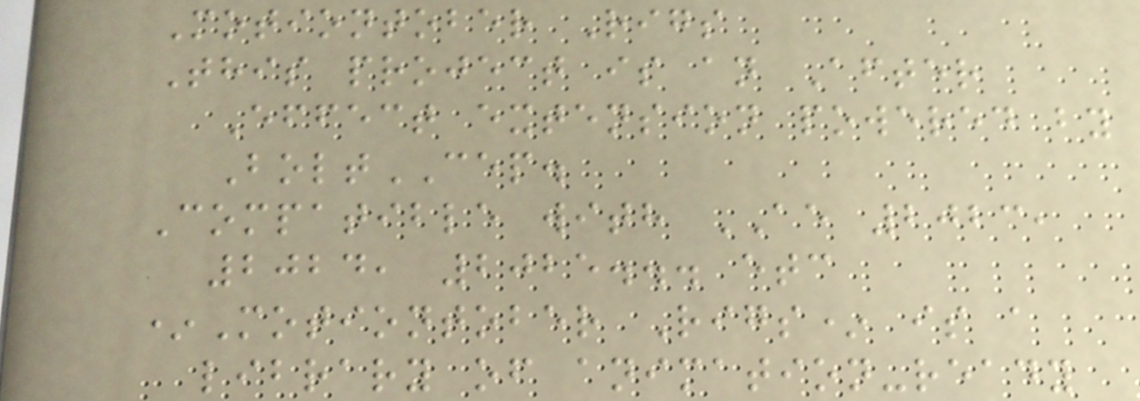Motiontober Rigs
This project is an After
Effect extension powered by
BoltCEP.
Compatible with AE 2023,
2024, 2025... etc
*Motiontober Rigs* is a
library of animation-ready
